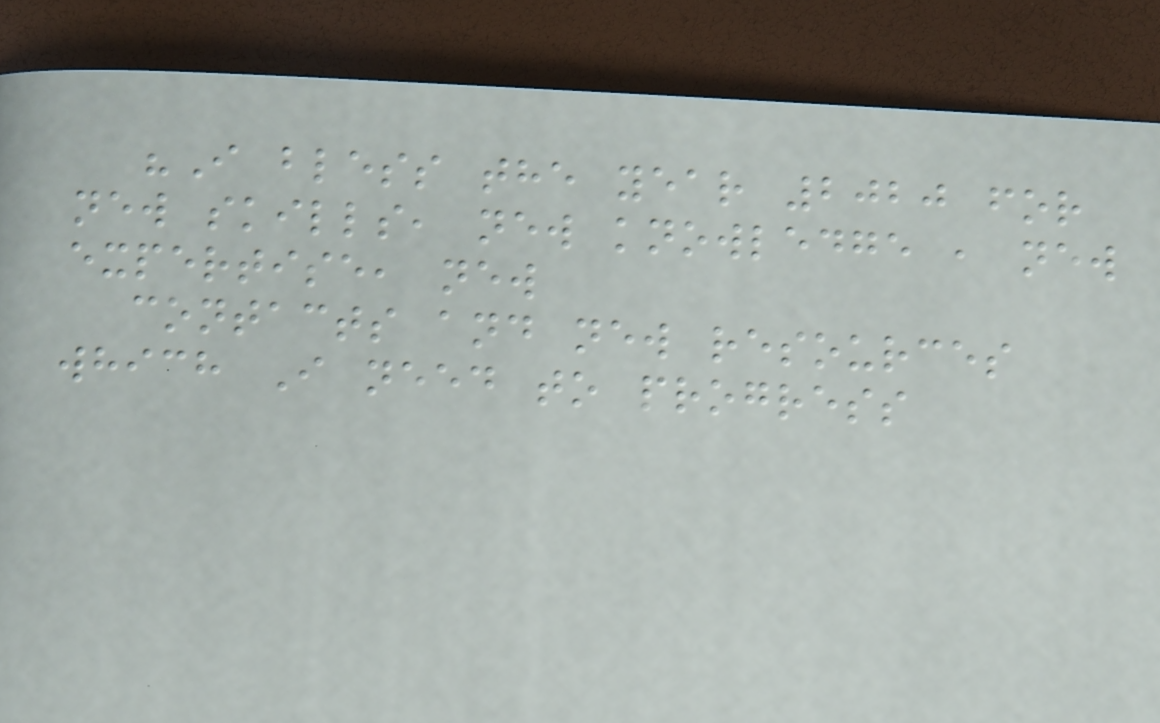"I bless the year 2020 for
new skills, new knowledge , new
expertise, new
contacts and new resources
which I need to progress
